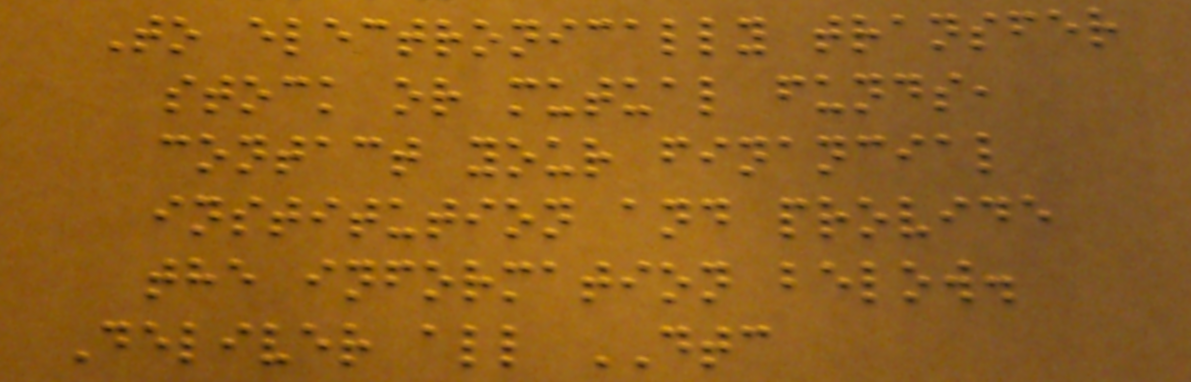To electronically transfer
stock or mutual funds,
contact your financial
institution and provide
the information below.
Deliver all DTC
